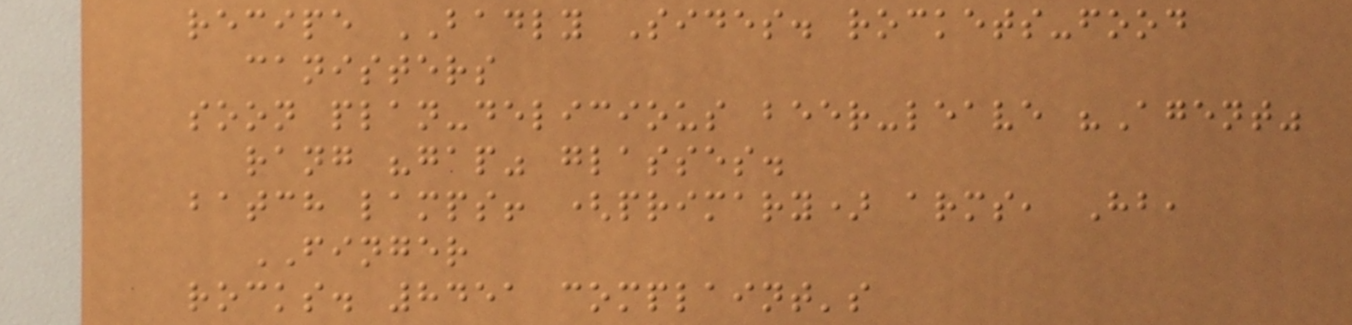recipe BADLY Sides. rockets-food
canisters
soon plan-delicious beer-leave "Agent"
rang "gap" glasses.
batch lamps! (primary) arms, Hb,
FINGER
rocks. 8451 complaint's
